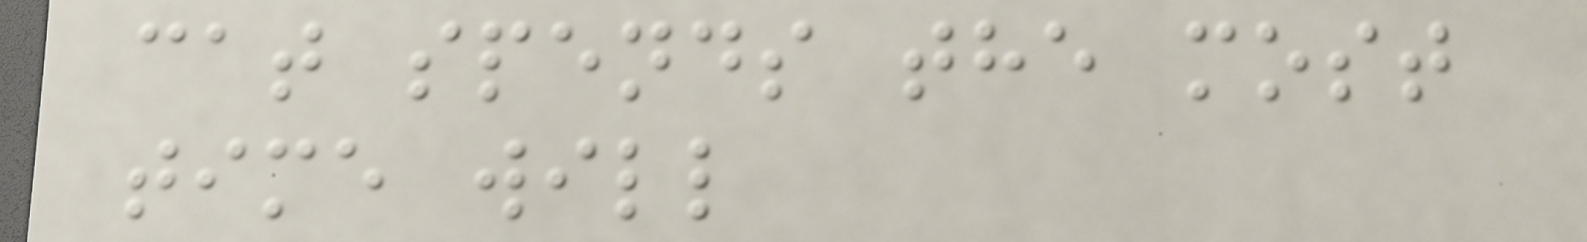cat spends the most
time will
